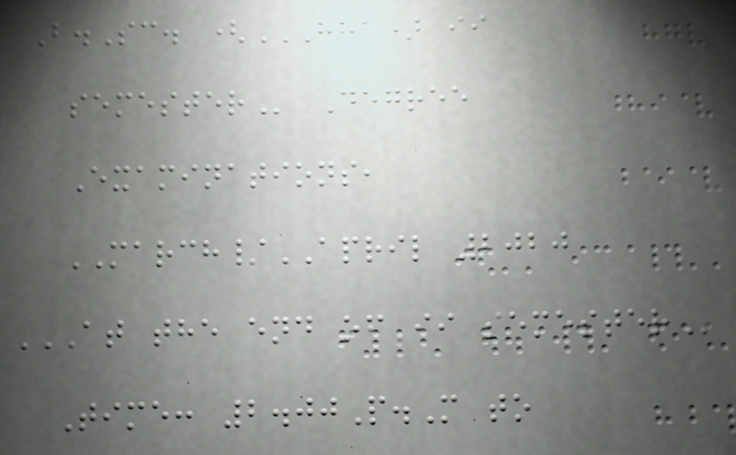B.Sc. (HHA) II
SEMESTER Degree
Examinations,
MARCH/APRIL 2020
AT THE END OF II SEMESTER
Time: 2.00P.M to
